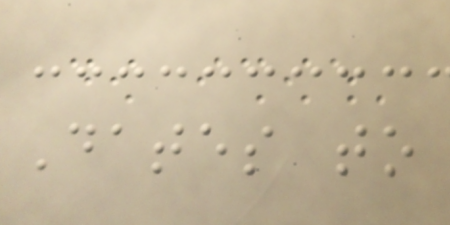Dates to
